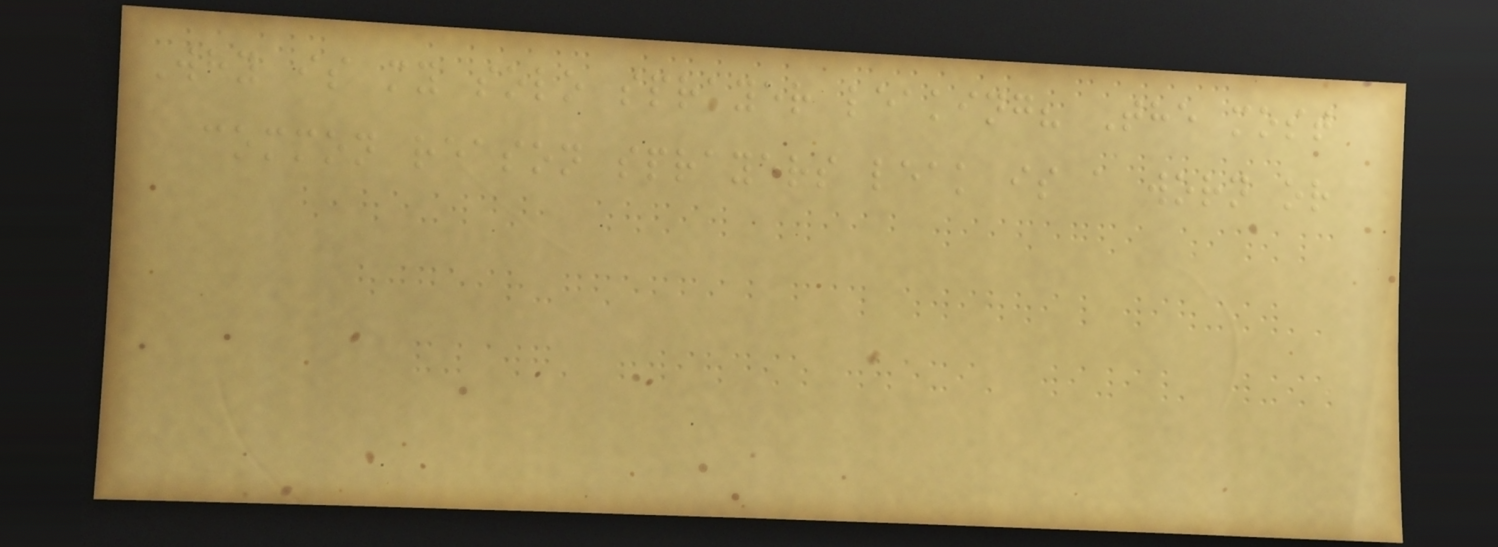Why is my solo sprayer leaking? The most
common reason sprayers leak is a worn or
